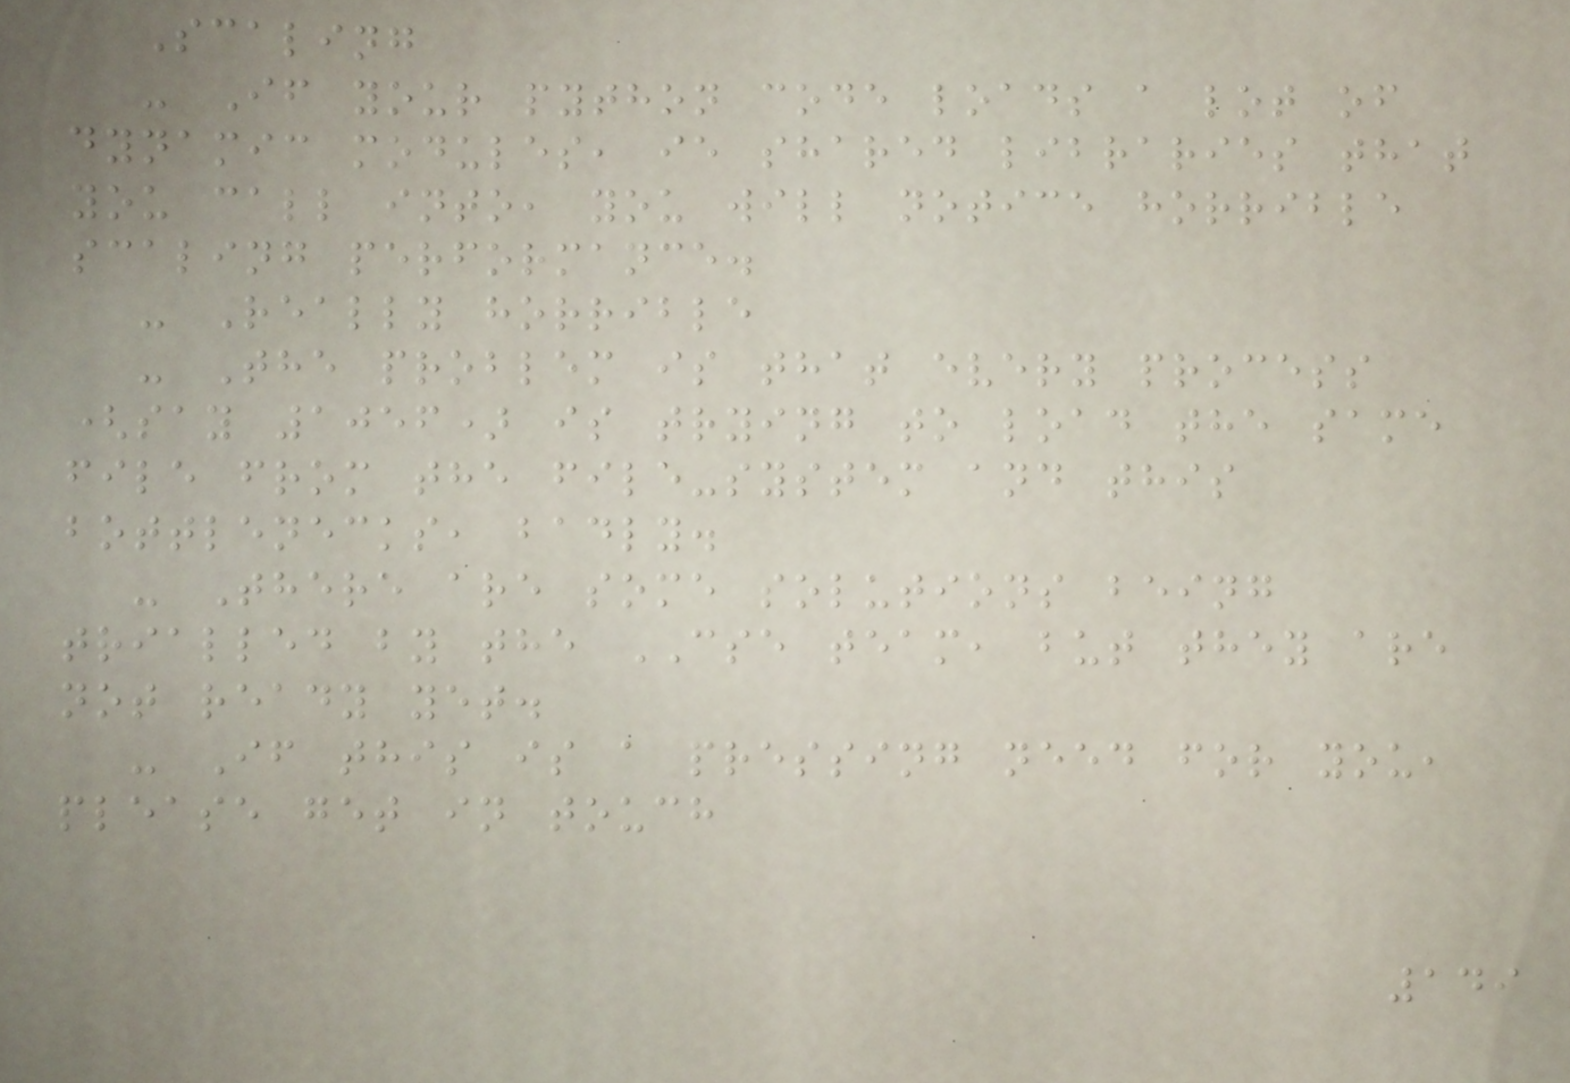Scaling
- If your python code loads a lot of
dynamic modules, ie shared libraries that
you call into, you will notice horrible
scaling performance.
- Really horrible
- The problem is that every process
(say 1056) is trying to load the same
file from the file-system and this
bottlenecks, badly.
- There are some solutions being
trialled by the CSE team, but they are
not ready yet.
- If this is a pressing need for you,
please get in touch
149
